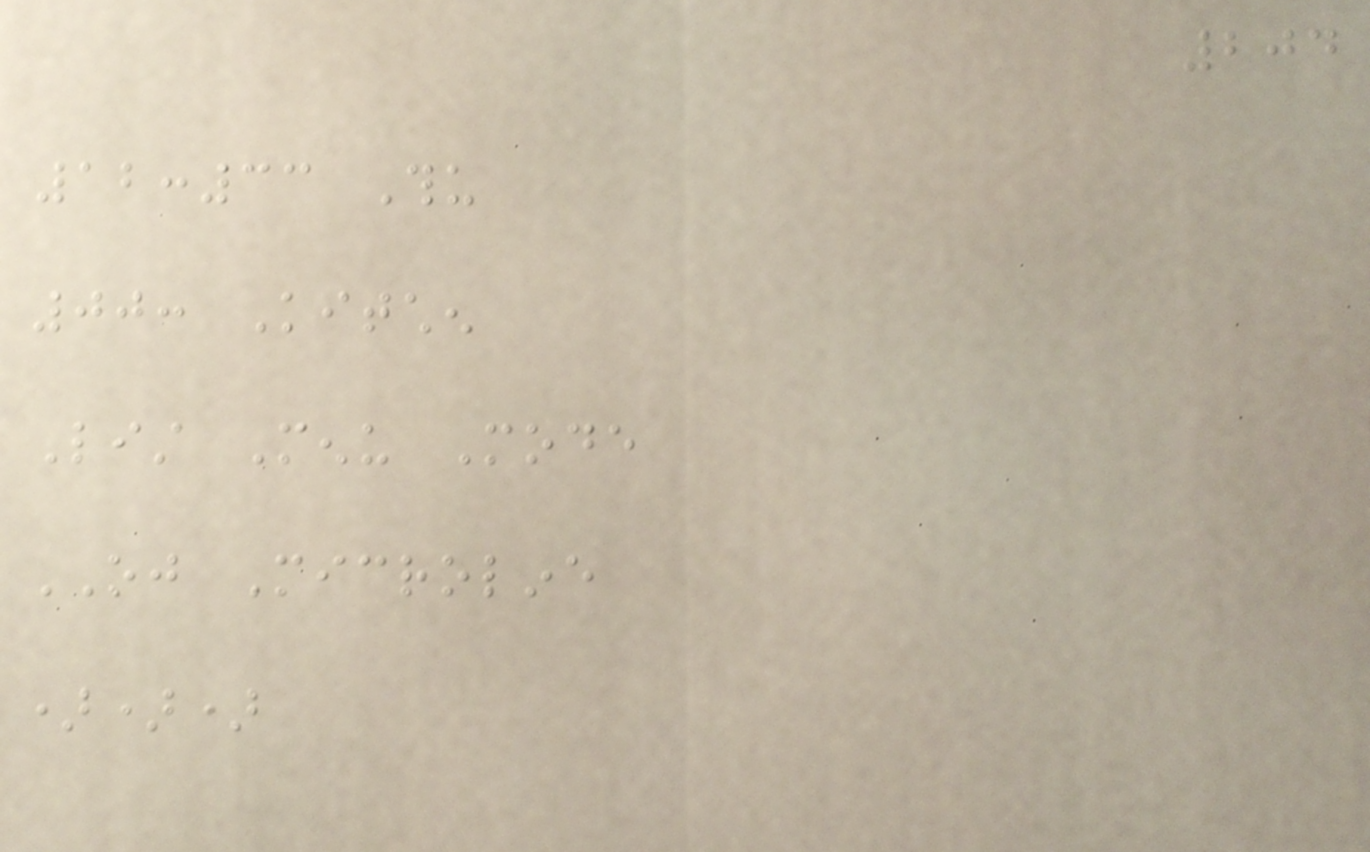204
12:33 Thu
00: Kitchen
List Menu Mode
OJ Microline
)))
